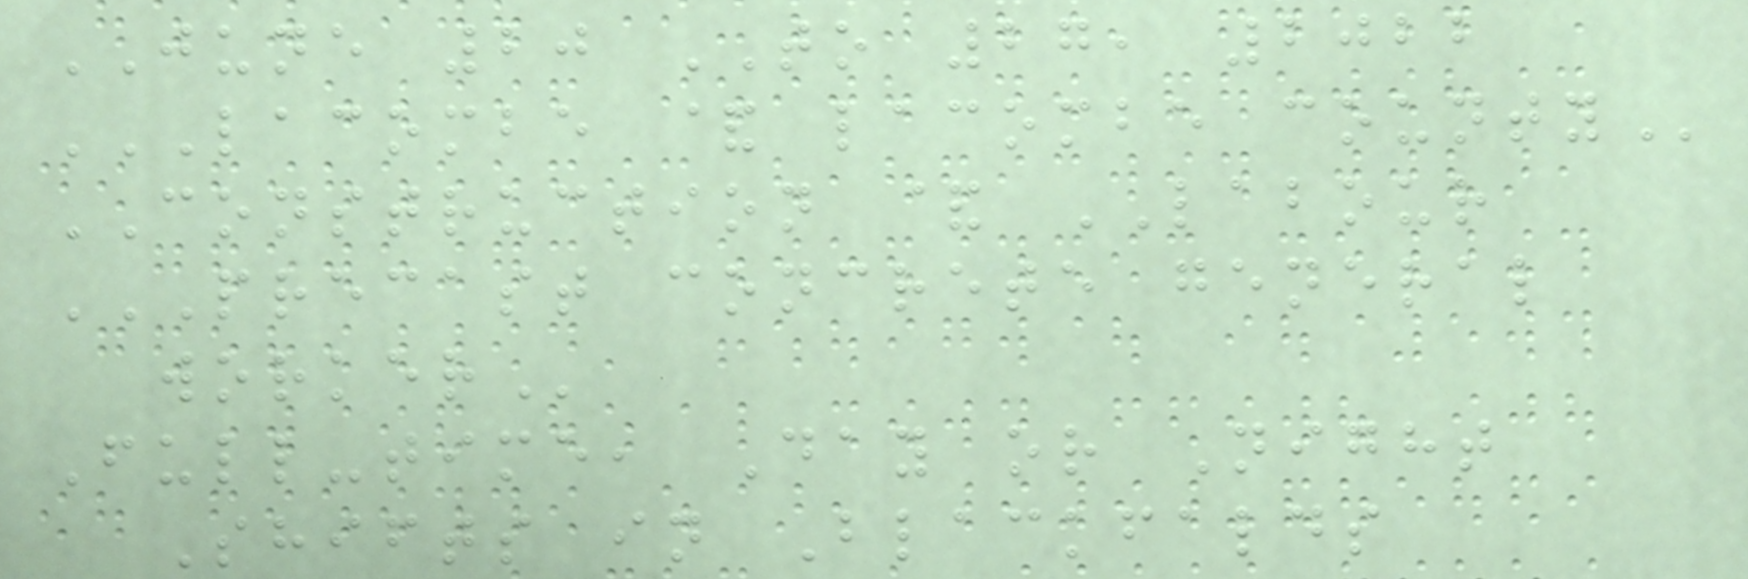JUNE 20 TO 27, 2022
LACOMBE & LACOMBE COUNTY
CONSTRUCTION & LABOUR
PRECAST CONCRETE GENERAL
WORKER
Full-time, Day or Night
Shifts in Blackfalds
